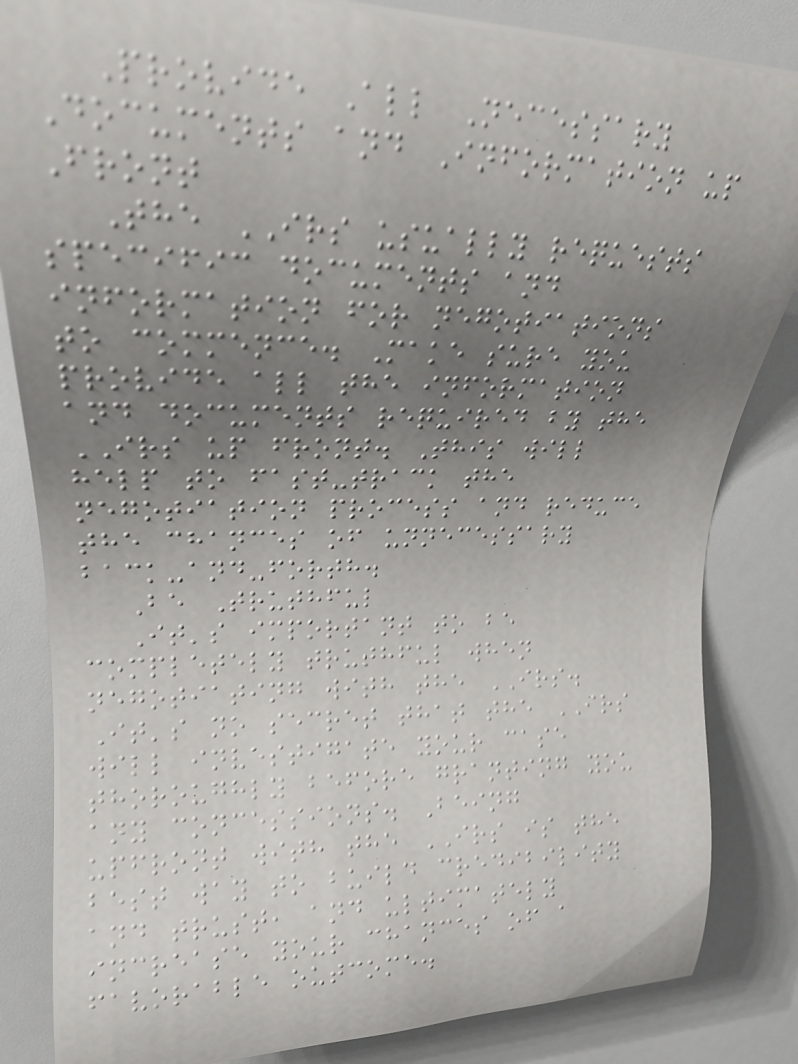Provide All Necessary
Documents and Information up
Front
The IRS usually requests
specific documents and
information for negotiations
to commence. Make sure you
provide all the information
and documents required by the
IRS up front. This will
help to fast-track the
negotiation process and reduce
the chances of unnecessary
back-and-forth.
Be Truthful
It's important to be
completely truthful when
negotiating with the IRS.
It's no secret that the IRS
will investigate your case
thoroughly before granting you
any concessions. Being
upfront with the IRS is the
best way to build credibility
and trust, and ultimately
increase your chances of a
favorable outcome.
